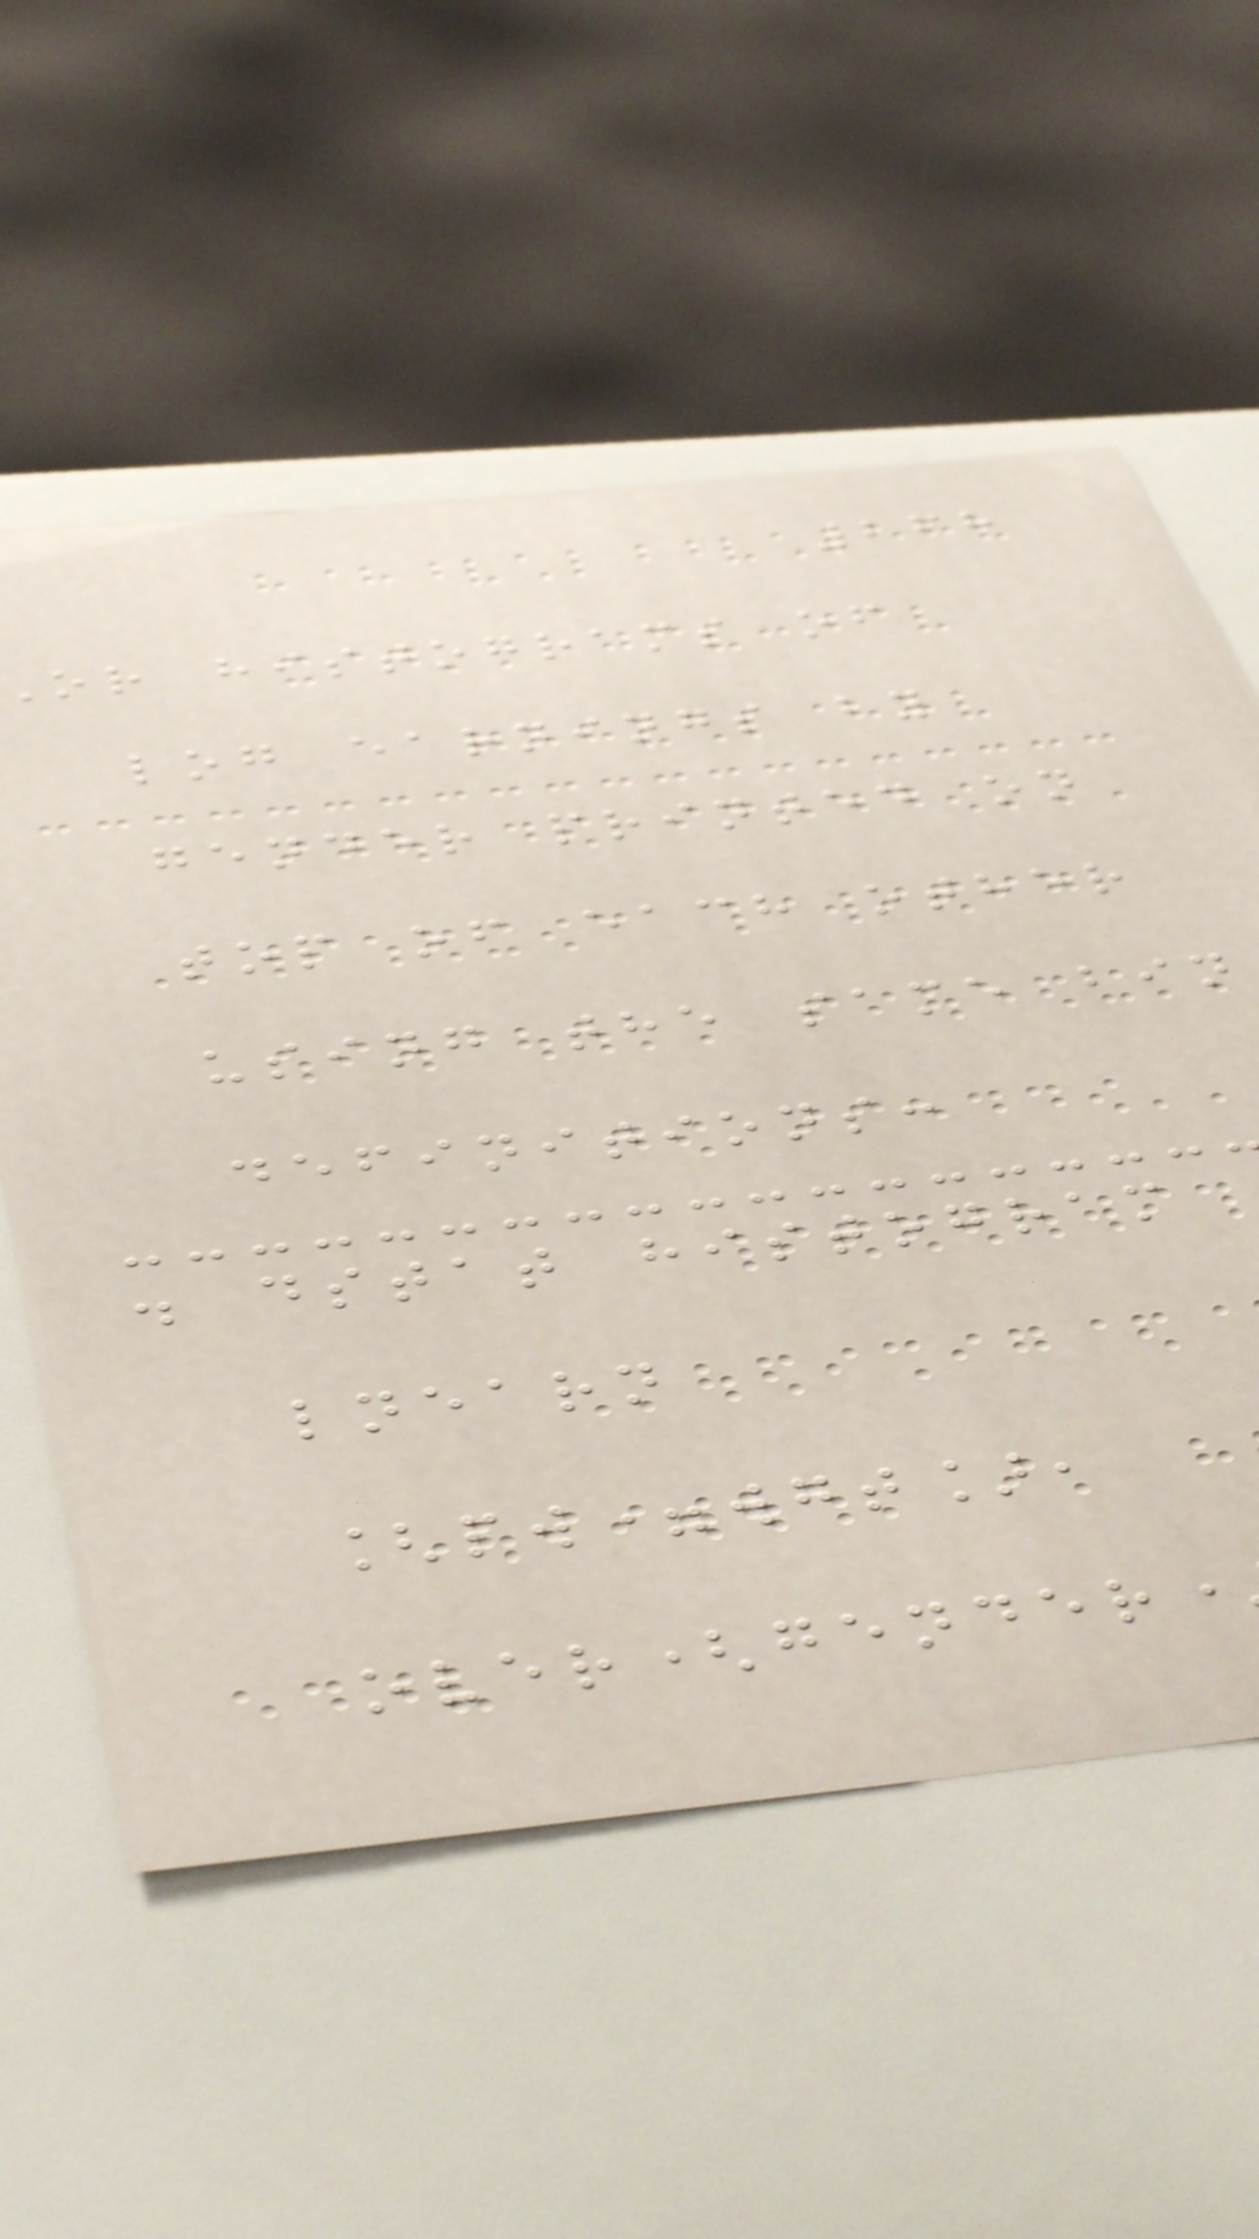268
or histograms of
log earnings by
gender printed on
top of each other
using the same bin
definitions:
. dstat histogram
lnearn
[pw=wgt],
over(gender
